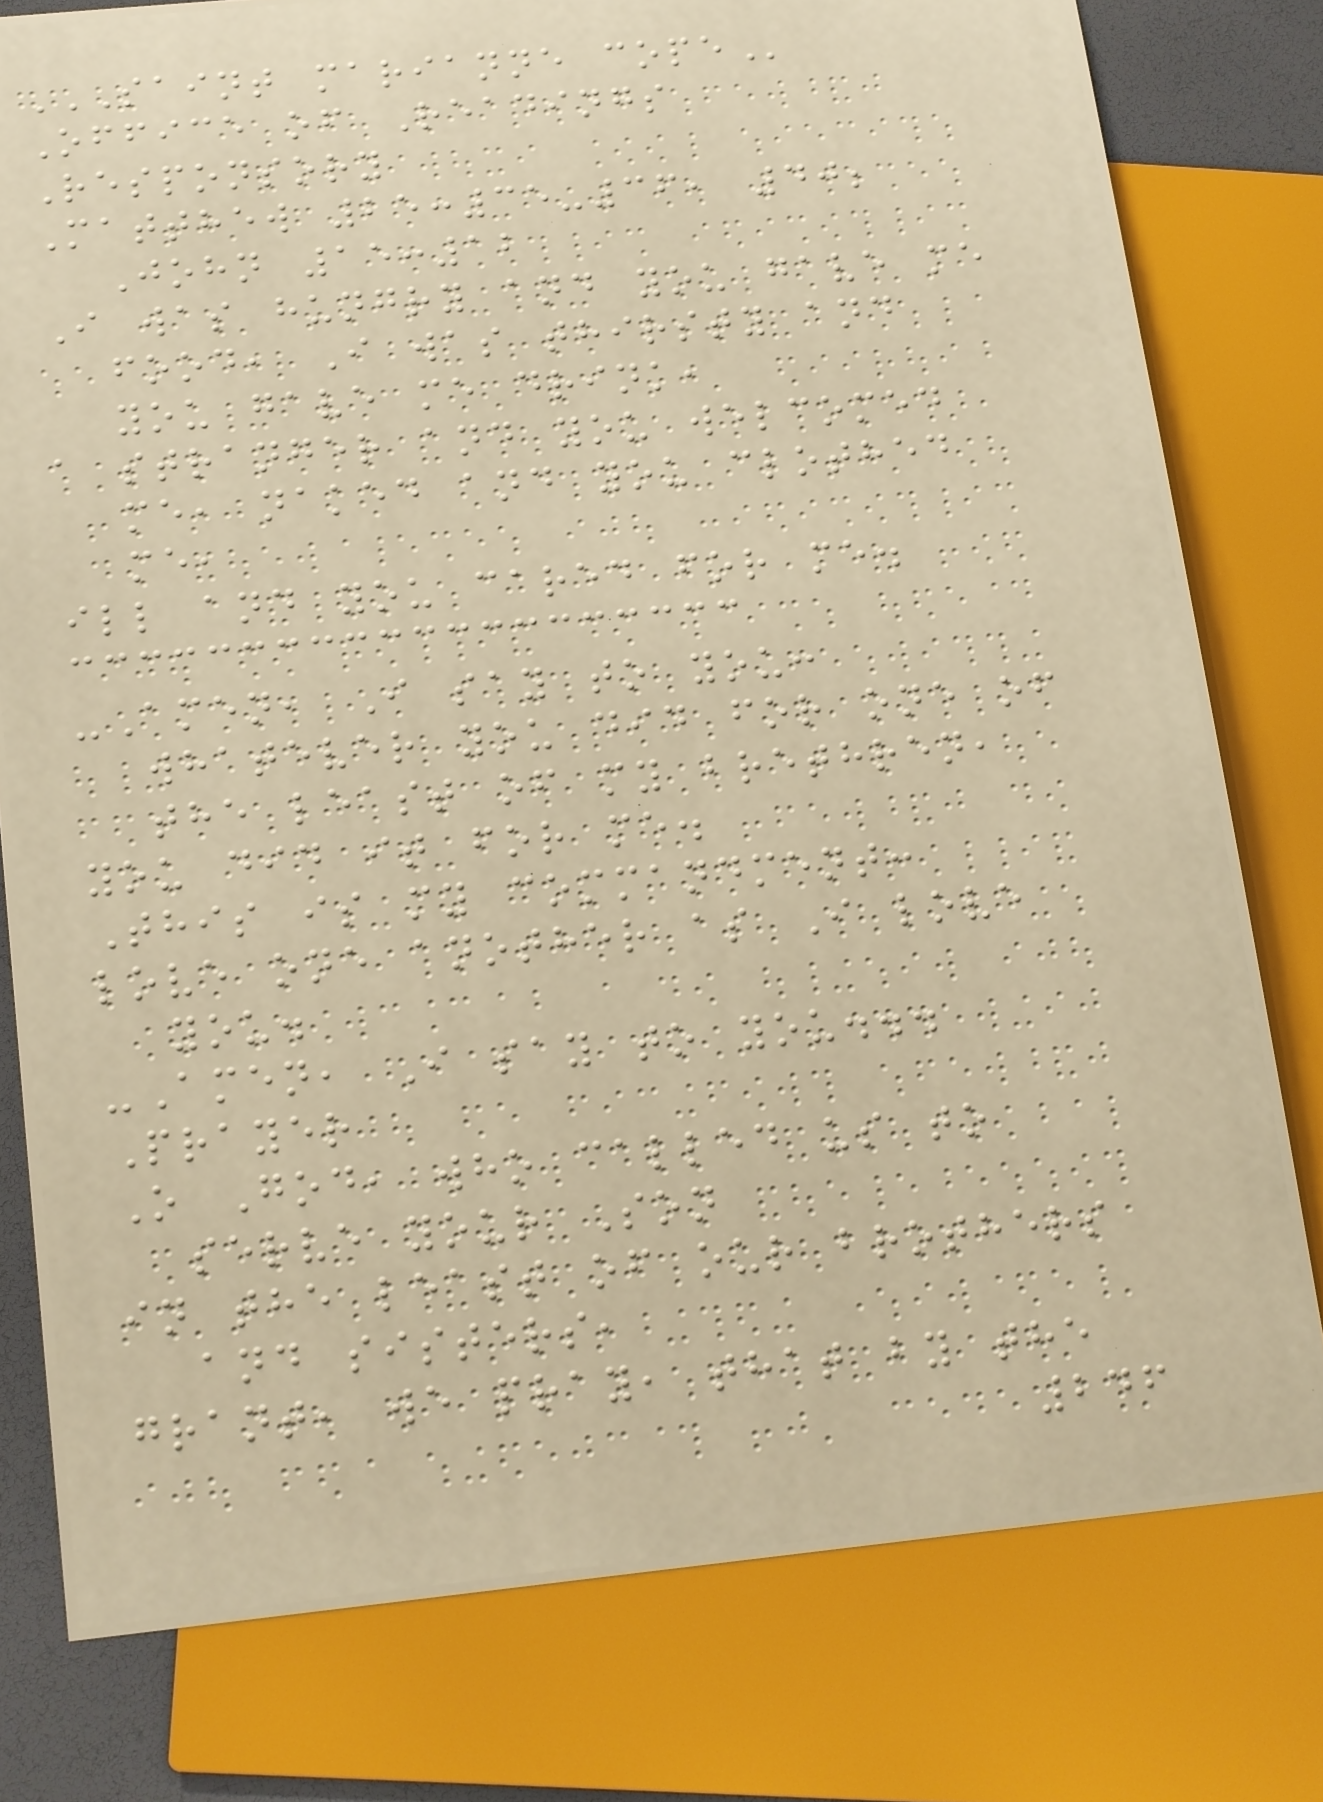SAINT MARIANNE COPE
Office of Readings
Responsory
Matthew 25:35-36, 40;
John 15:12
I was hungry and you gave me
food, I was thirsty and
you gave me drink,
a stranger and you welcomed
me, naked and you clothed
me,
ill and you cared for me.
-Amen, I say to you:
whatever you did for one of
the least of my brethren,
you did it for me.
This is my commandment:
love one another as I love
you.
-Amen, I say to you...
Prayer
O God, who called us to
serve your Son
in the least of our brothers
and sisters,
grant, we pray, that by the
246
